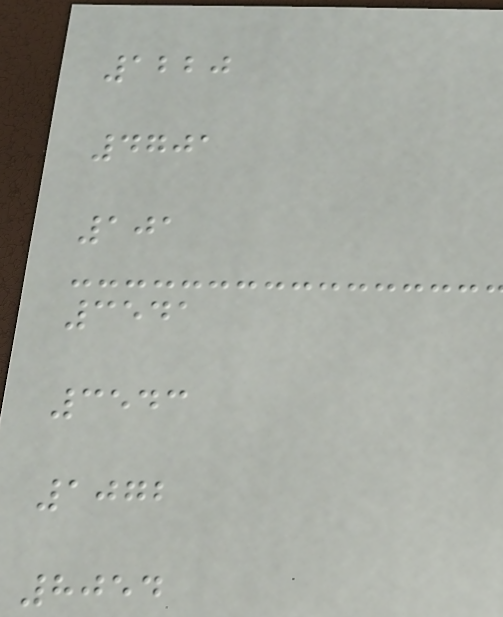1220
4701
101
3541
3543
1072
8054
